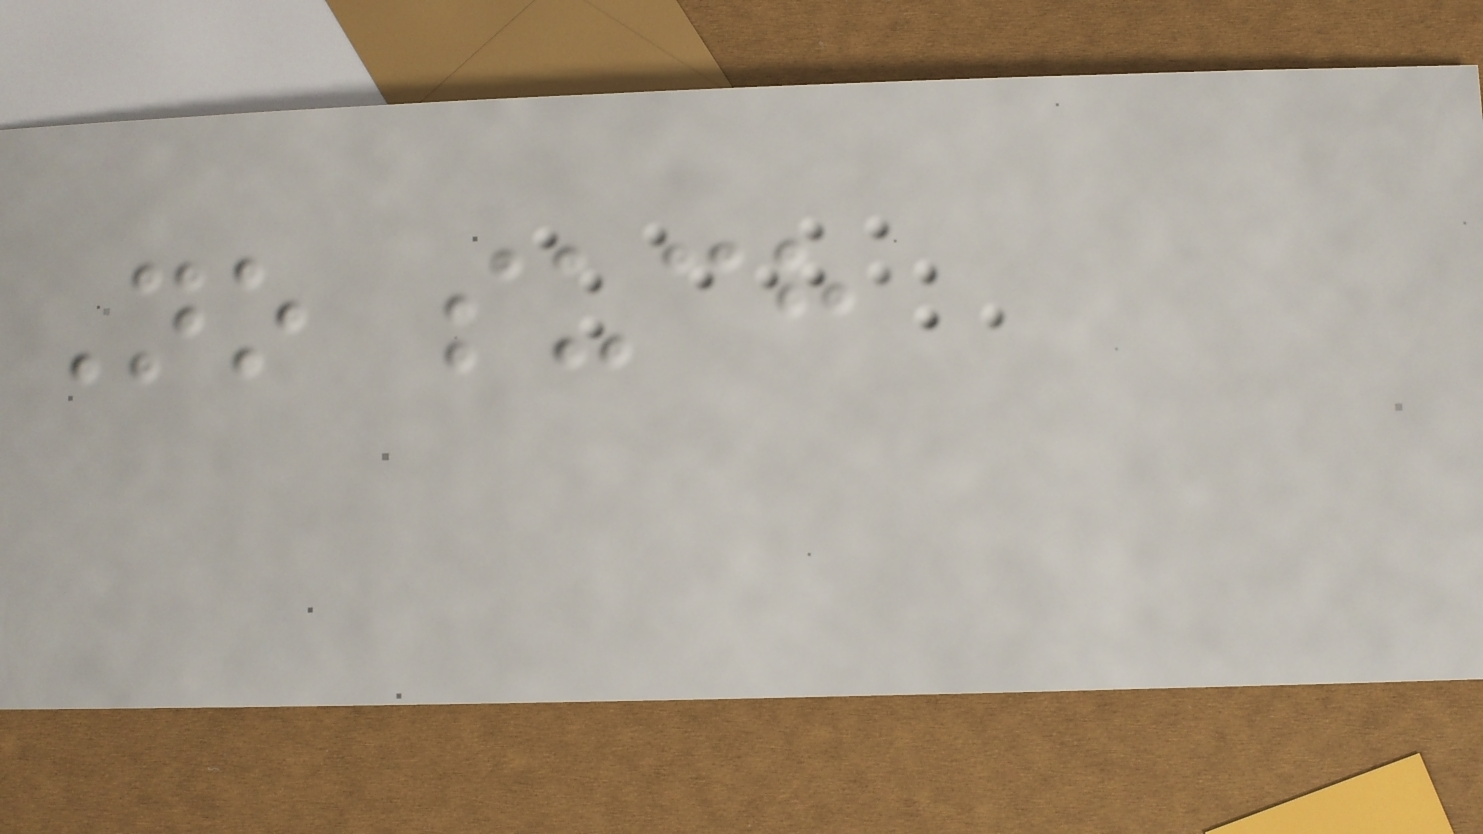No such
